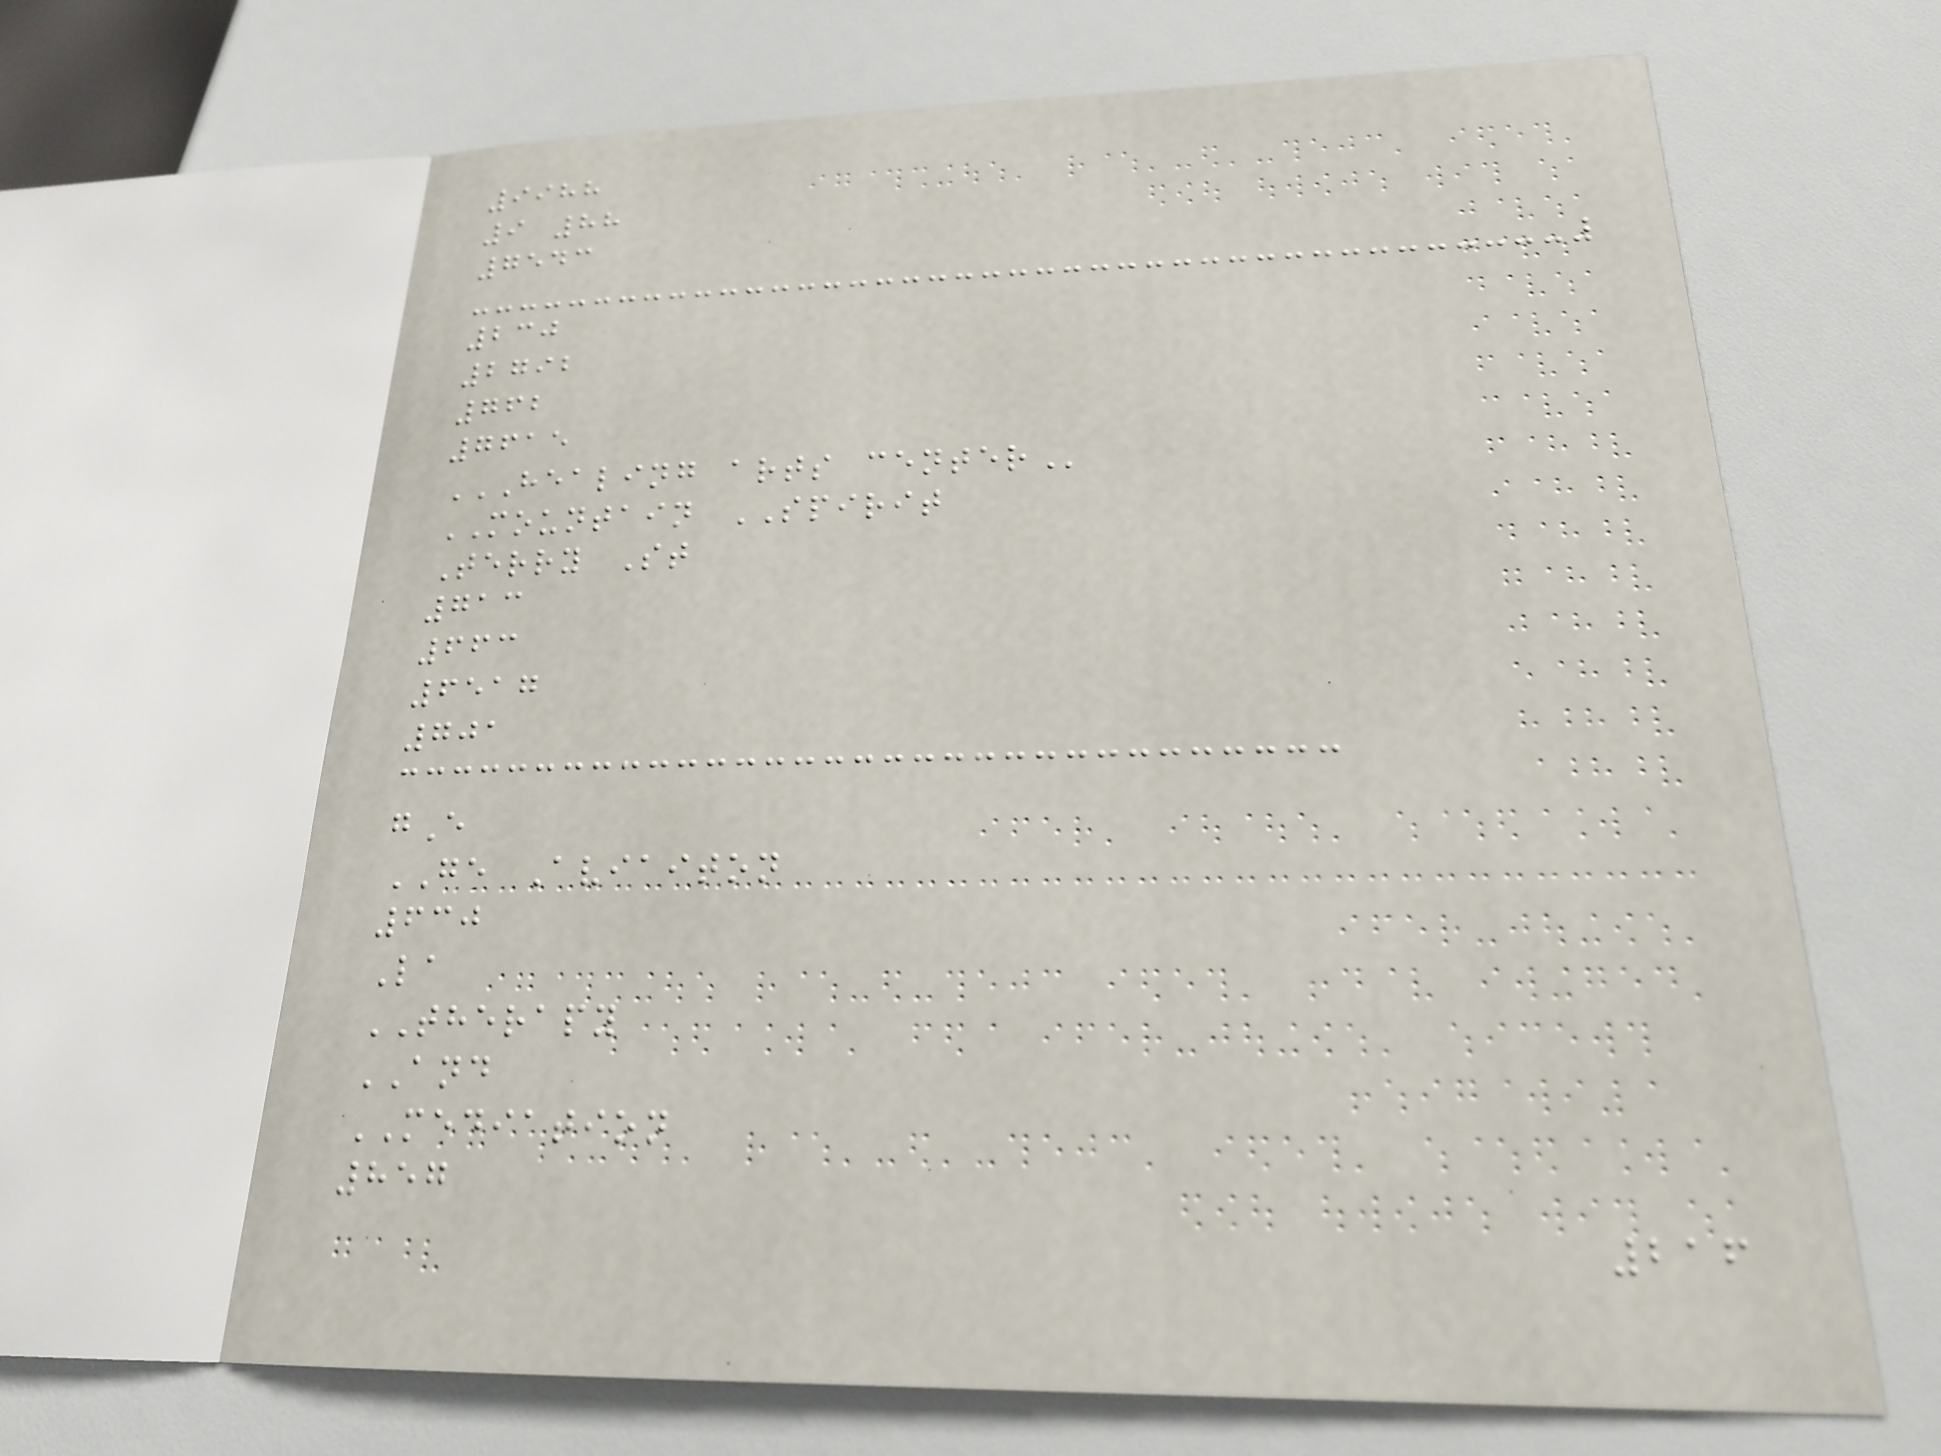9988
9 88
7543
230
2792
762
7615
HEALING ARTS CENTER
MOUNTAIN SPIRIT
Terry St
713
663
6517
701
gE
GE Aviaiton
630
La
THERAPY
AND
MEDIATION
857
216
